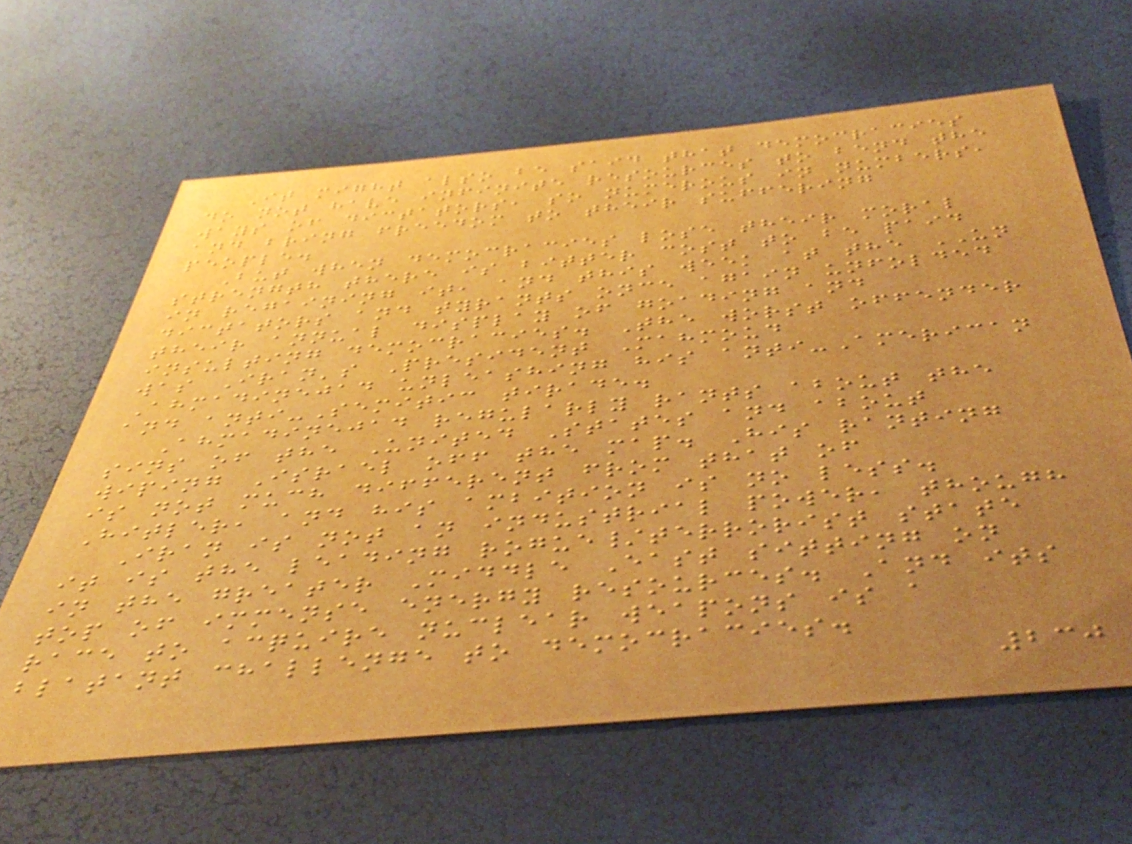It might also be said that democracies
do not have infinite resources to bend the
ways of dictators, so numerous in numbers,
and bring freedom to their suffering
people.
But when democracies lose their moral
strength there is bitter cost to be paid
in regaining it, and this week at the UN
dictators and tyrants once again unfolded
their annual display of goading and
insulting democracies. The worst offender
was Iran's President Mahmoud
Ahmadinejad unleashing his anti-American
and anti-Semitic tirade.
Ahmadinejad regularly rants about the
sins of the United States and about
wiping Israel off the map. His ranting
is not much different from that of
Hitler, and his ambition is no less.
Iran is not an industrial power, though
it is the leading rogue/terrorist state
in the greater Middle East sitting on
top of immense energy resources. And its
race to acquire nuclear weapons is a
blatant challenge to democracies.
230
